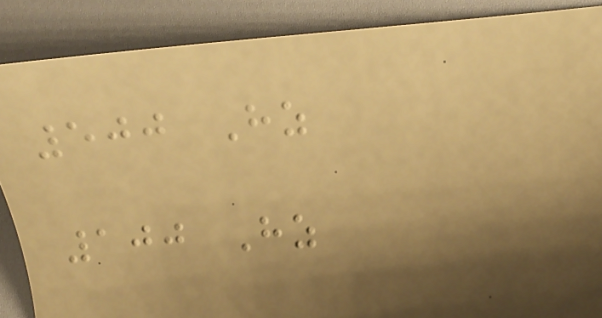500 Hz
100 Hz
